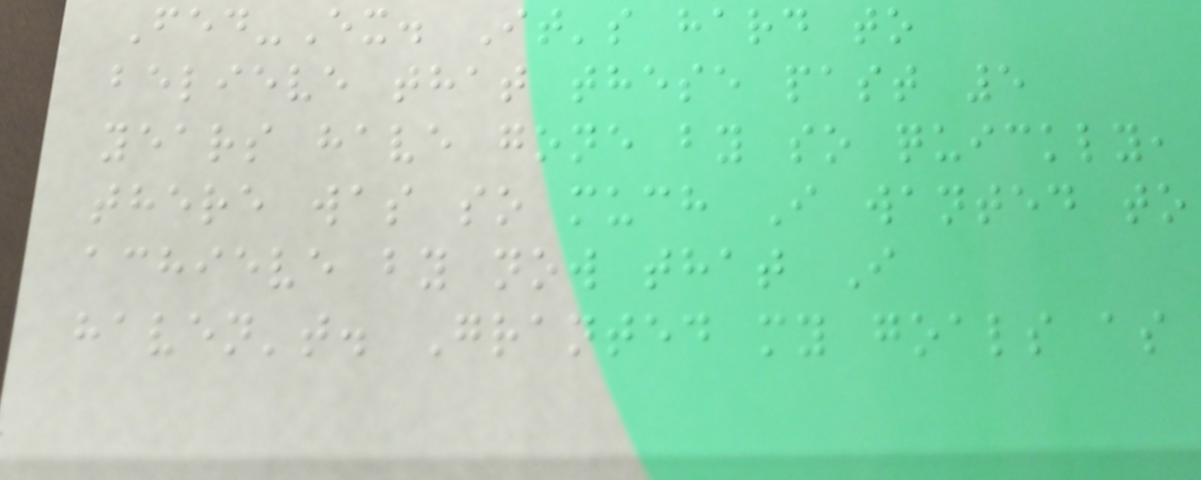Fed-Ex. It's hard to
believe that these past 5
years have gone by so quickly,
there was so much I wanted to
achieve by now that I
haven't. Granted my goals as
